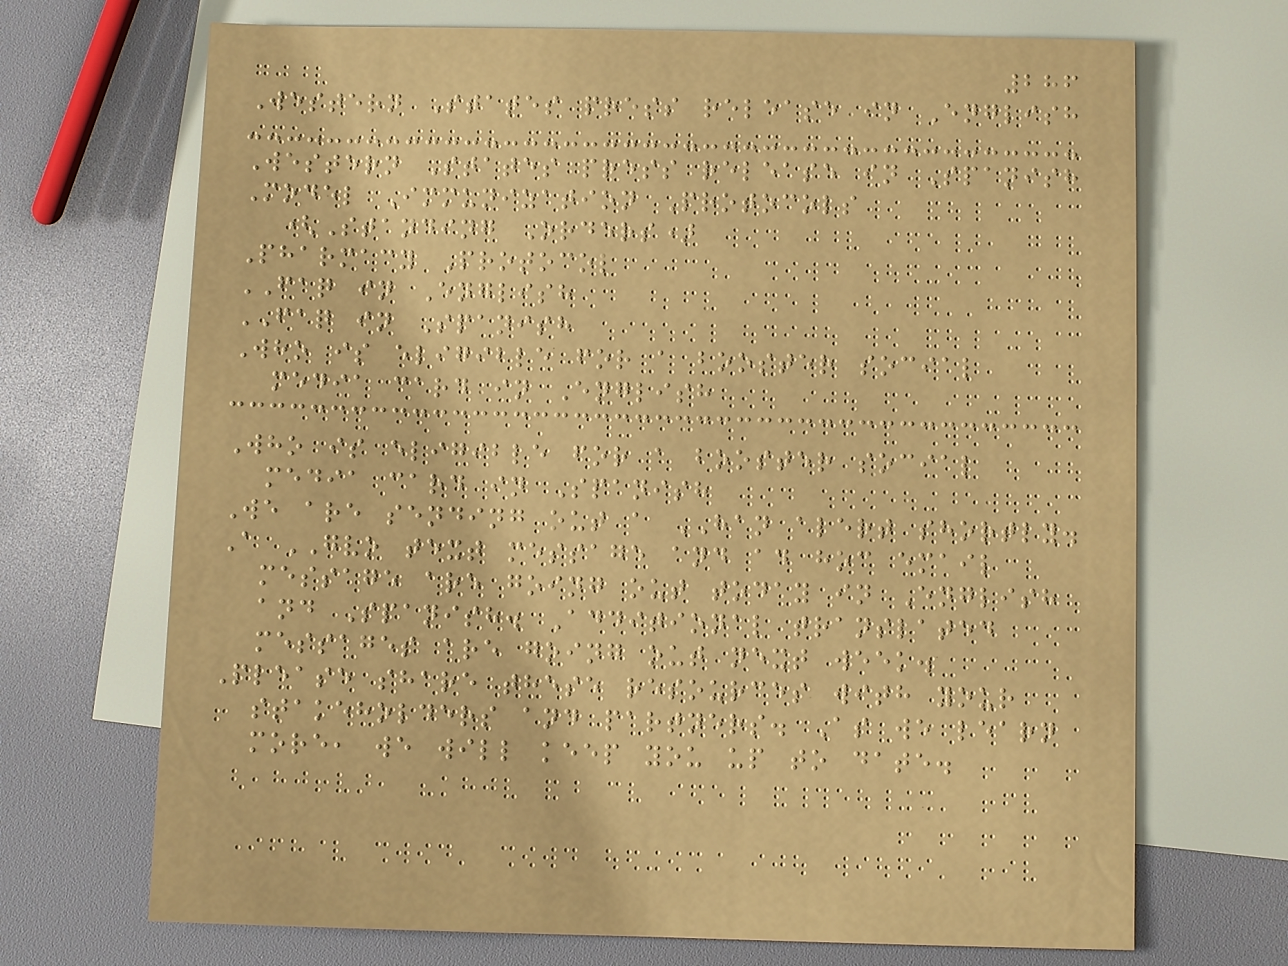286
Western States press release in English
Western States press release in Spanish
Model Immunization Protocols
(Standing Orders)
Pharmacy Protocol
FAQ in English
FAQ in Spanish
Who is eligible for a booster social
media card in English
Who is eligible for a booster social
media card in Spanish
We are sending out a HAN alert shortly.
A GVO text message and ad hoc email
message are going out today in English
and Spanish. Additional translated
messages are going out next week.
Please share these resources with your
stakeholders and partners. As we learn
more, we will keep you up to date.
